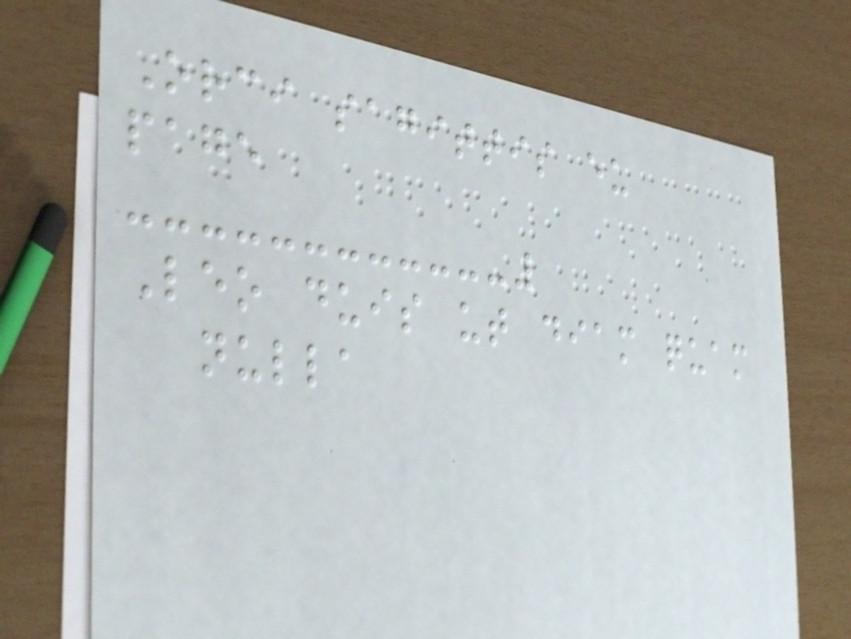Orci sagittis eu
page
Leo duis ut diam quam
nulla
